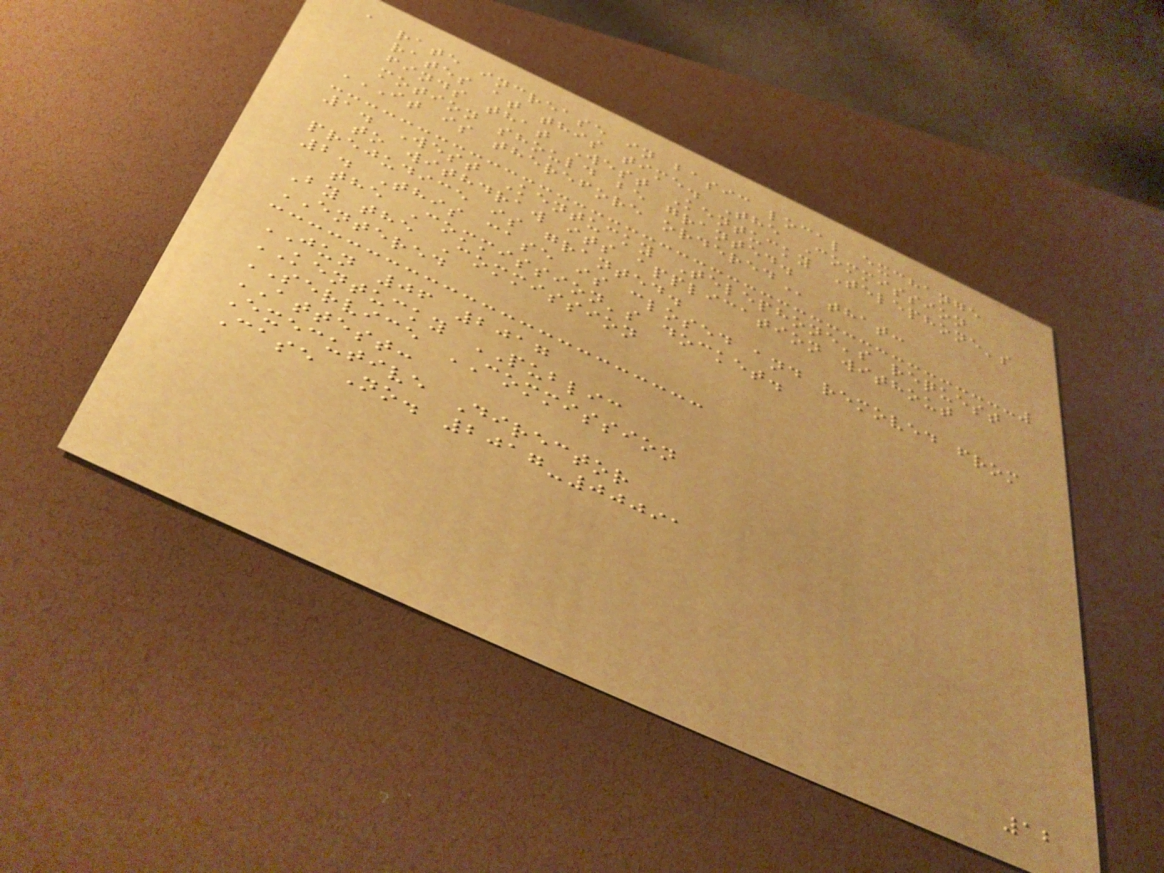a rate increase in basic local exchange
rates at this time. The Commission
finds that West Kentucky Telephone's
motion should be granted.
IT IS THEREFORE ORDERED that:
1. West Kentucky Telephone's request
to withdraw its application without
prejudice is granted.
2. This case is closed and removed from
the Commission's docket.
By the Commission
ENTERED
JUN 06 2017
KENTUCKY PUBLIC
SERVICE COMMISSION
ATTEST:
Executive Director
Case No. 2017-00091
12
